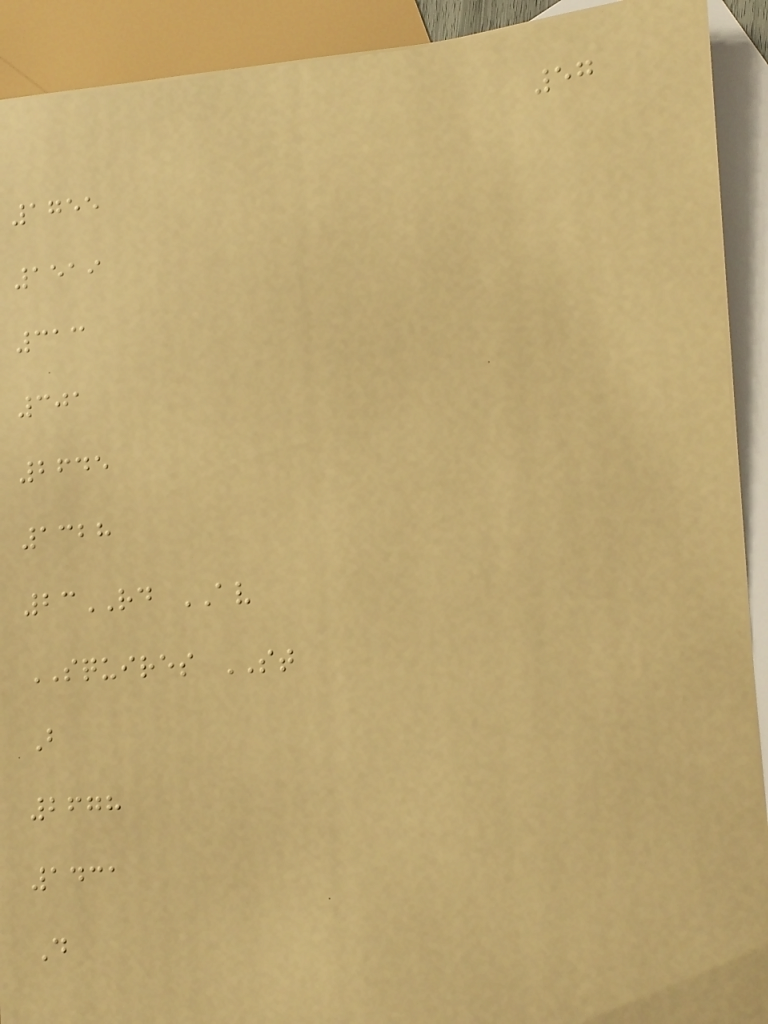57
1755
1519
313
301
2645
1328
23RD AV
SQUIRES ST
B
2678
1431
D
